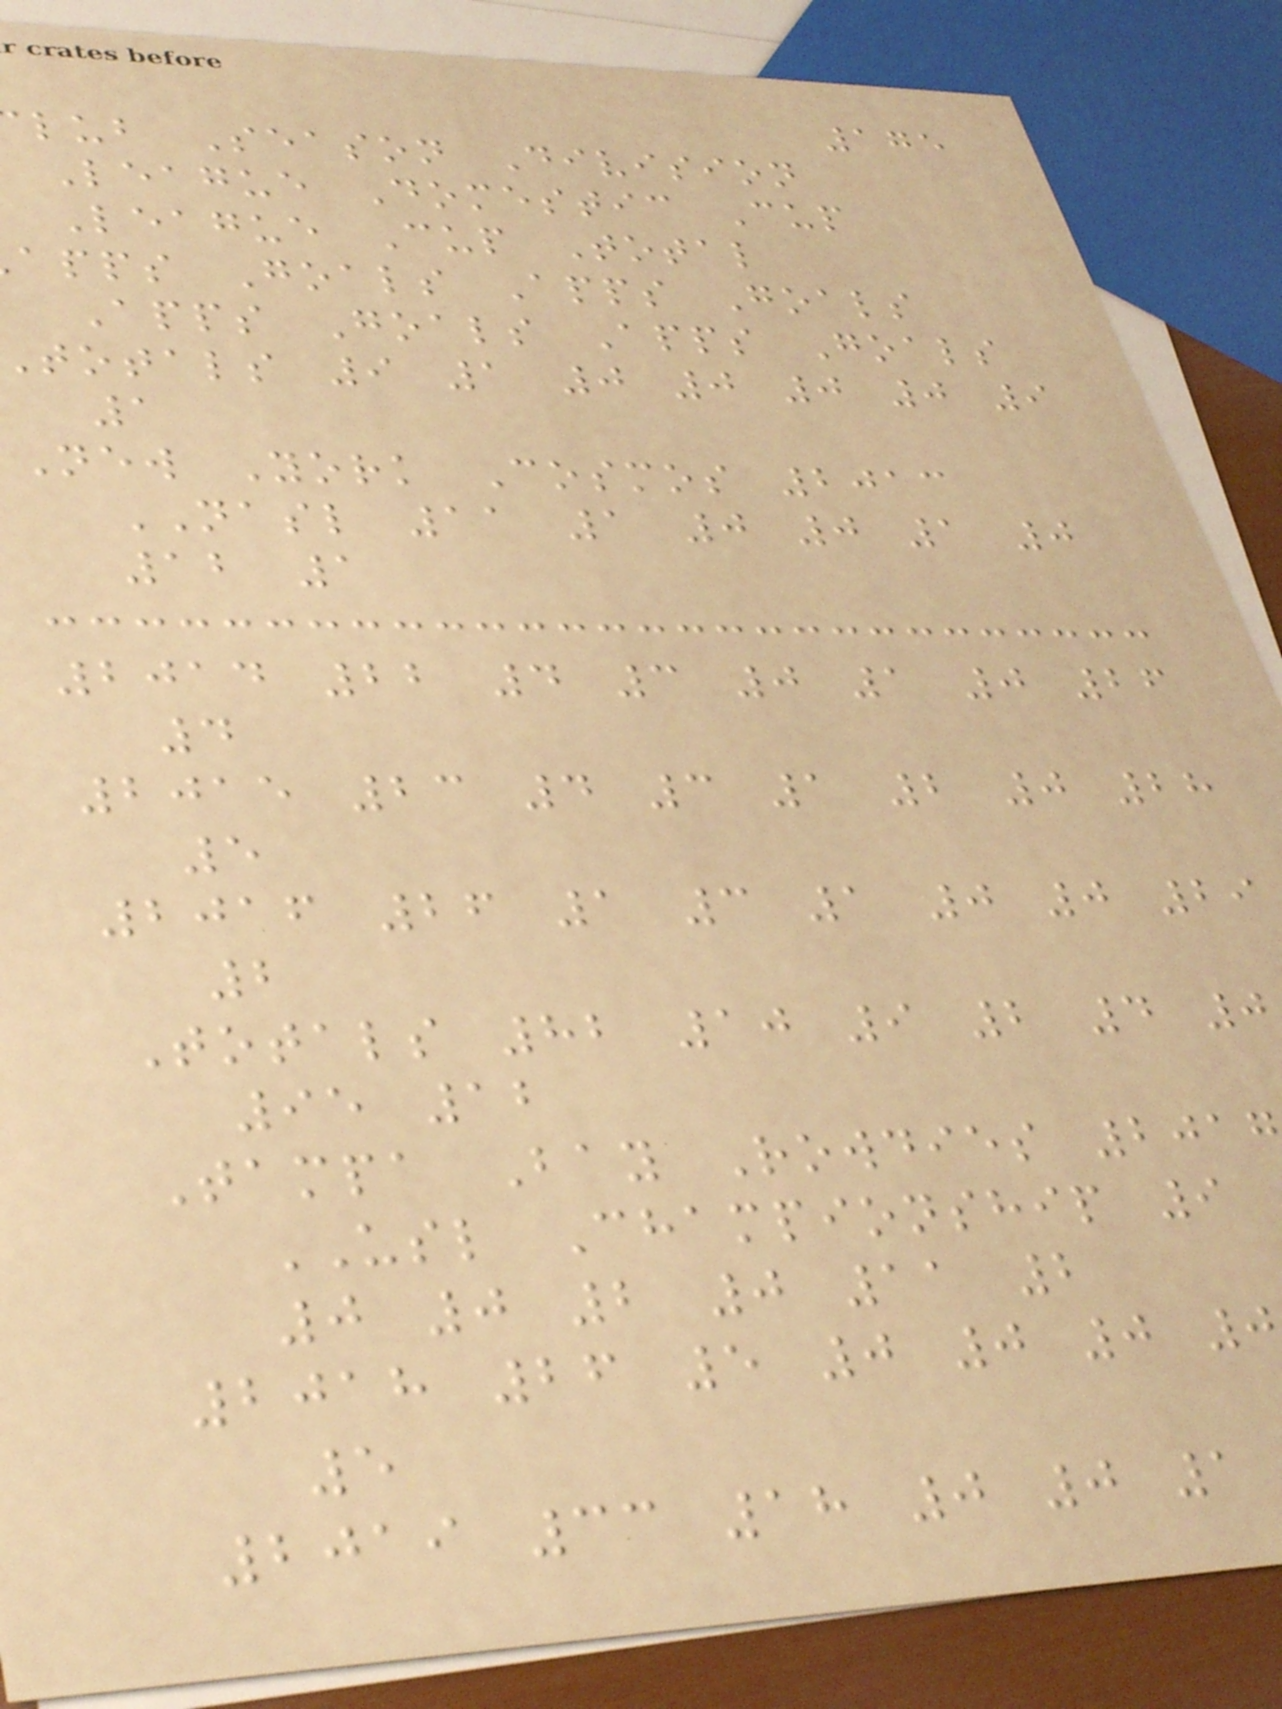175
lub Season Division
League Domestic Cup
League Cup Total
apps Goals Apps Goals
Apps Goals Apps Goals
totals 9 1 0 0 0 0 9
1
New York Cosmos 2013
NASL 11 1 0 0 1 0
12 1
2014 22 4 3 0 1 0 26
4
2015 23 4 3 1 2 0 28
5
2016 26 1 3 1 0 0 29
2
Totals 82 10 9 2 4 0
95 12
Tampa Bay Rowdies 201
USL Championship 9
0 0 2 0 11 2
2018 26 5 0 0 0 0
5
2019 33 18 0 0 1
